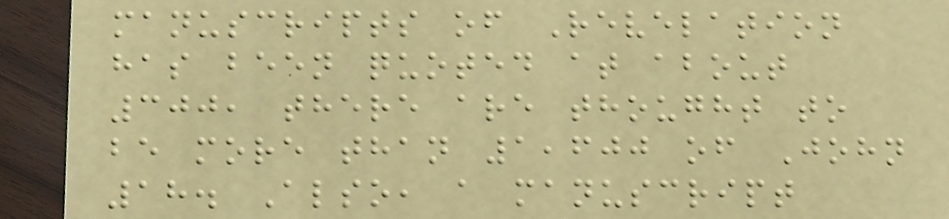manuscripts of Revelation
has been quoted at about
300, there are thought to
be more than 1,600 of John
18. Also, a manuscript
